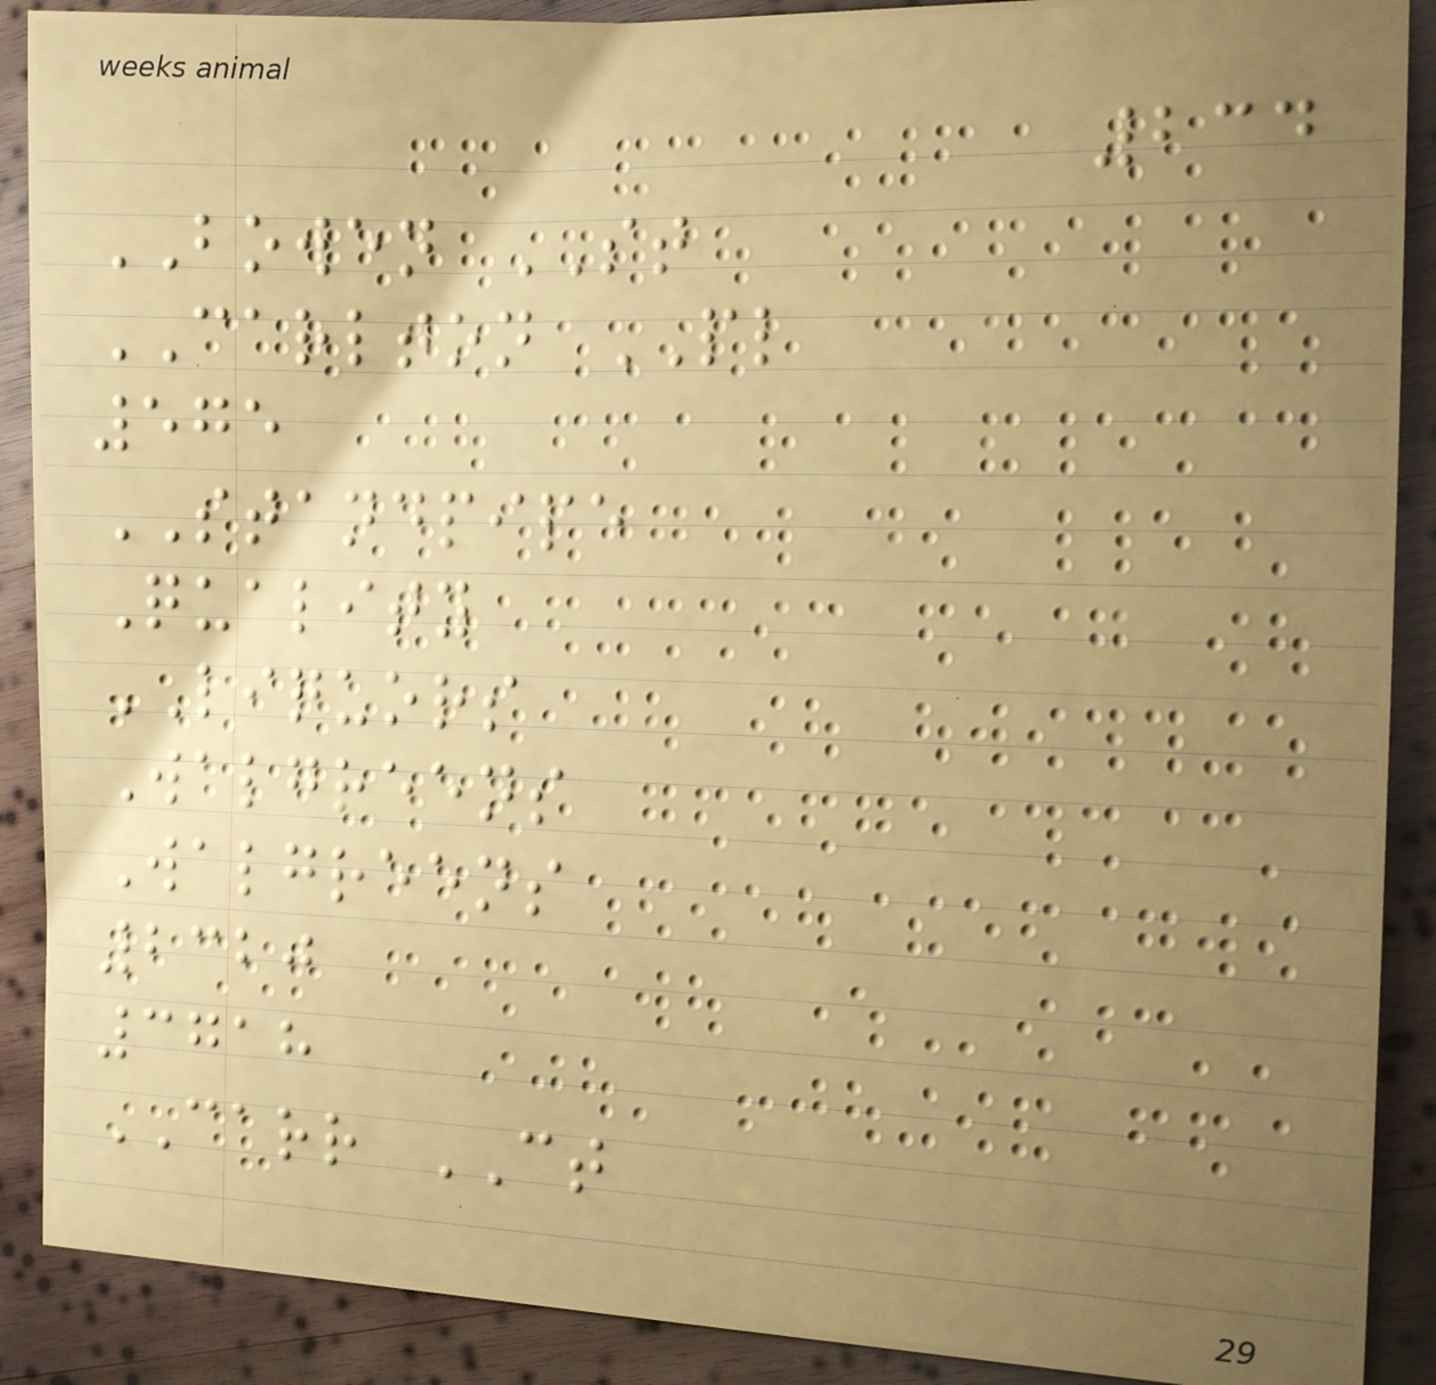234
BOWEN ST
CARLTON PL
575
STANDPIPE
Quality
LIQUORS
Walgreens
Walgreens
2320
3718
CARR CT
